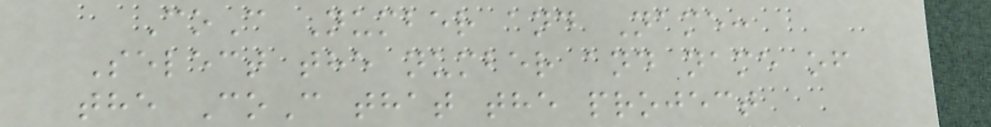CoC Number and Name:
Select the number and name of
the CoC that the project
